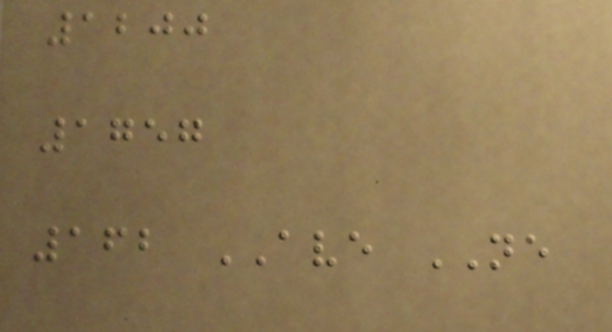1200
1757
162 AVE NE
